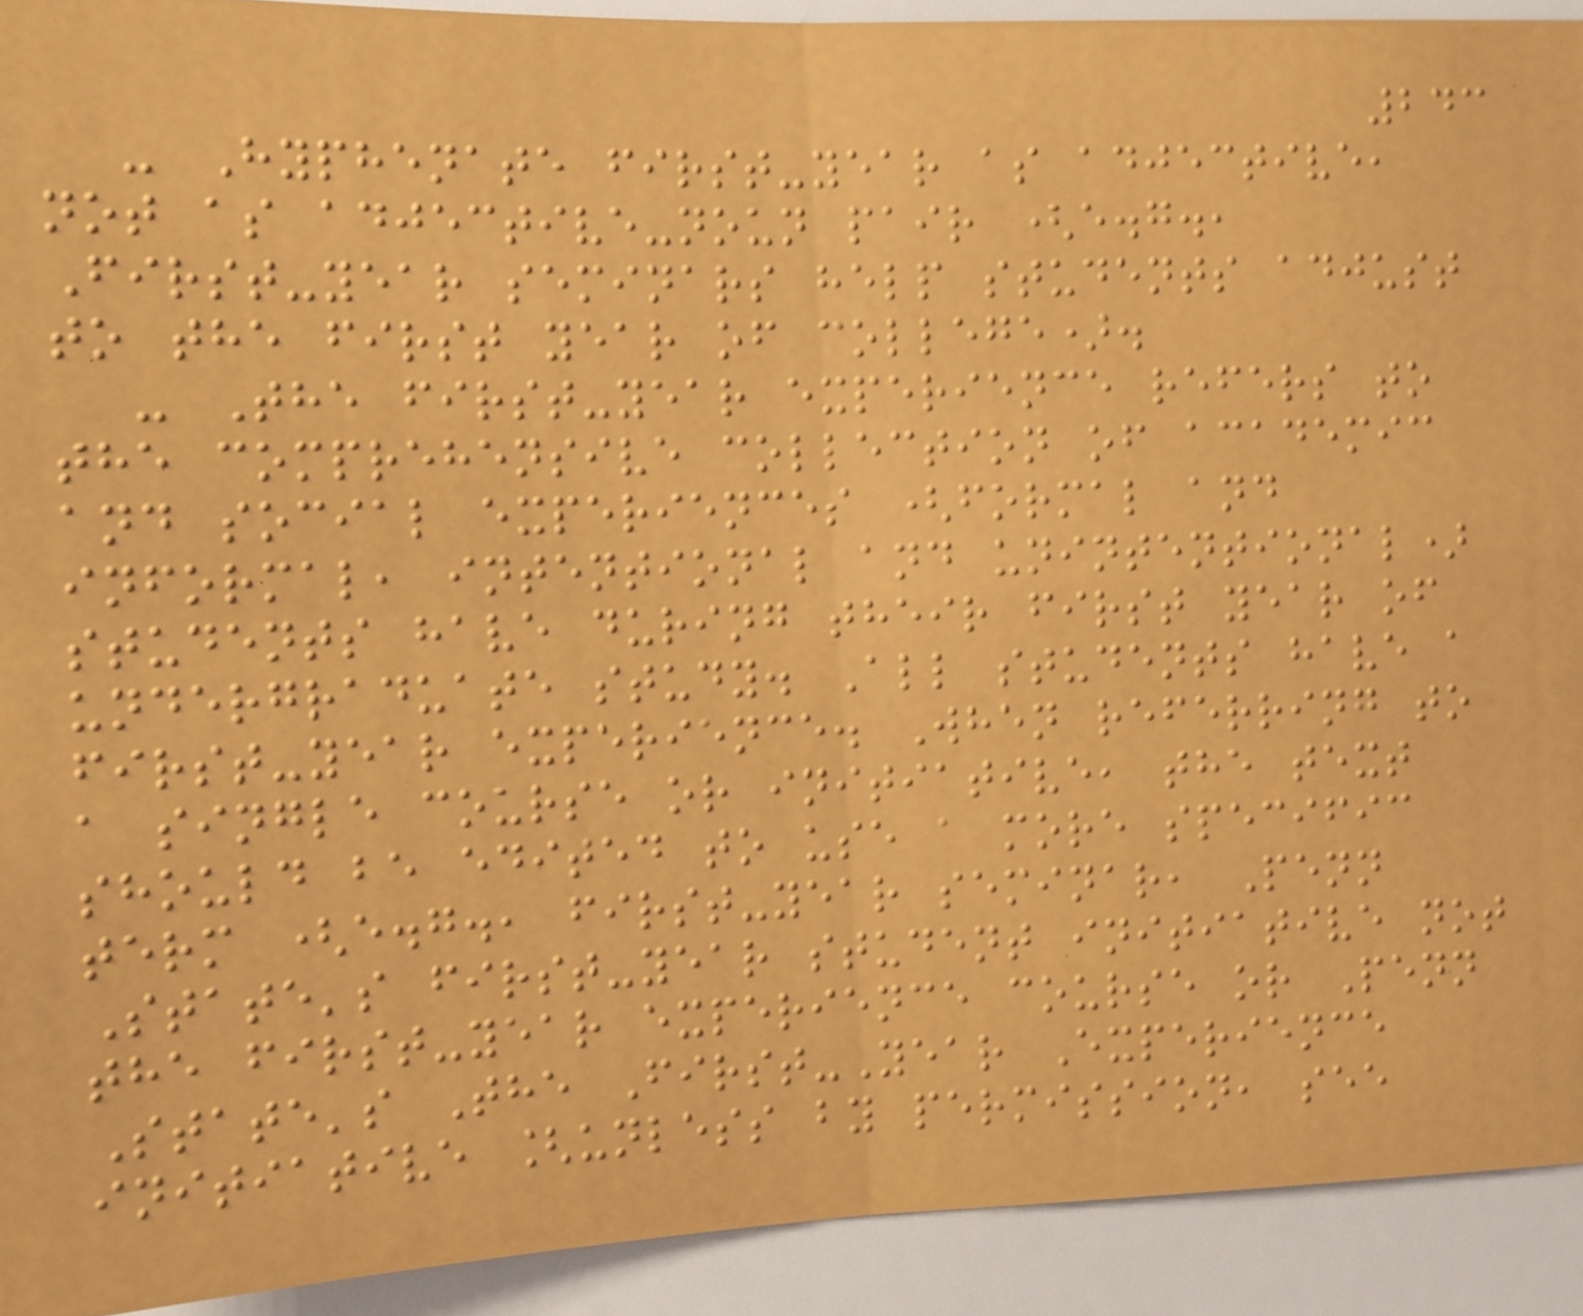243
- Hyphenate first-year as adjective,
not as adjective-noun pair (e.g.,
First-year seminars help students adjust
to the first year of college).
- The first-year experience refers to
the comprehensive collection of academic
and social experiences (formal and
informal, intentional and unintentional)
students have during their first year of
undergraduate study. All students have a
first-year experience. When referring to
a single course or initiative, the text
should be edited to use a more specific
term (e.g., first-year seminar, Penn
State's first-year student initiative not
the first-year experience course or Penn
State's The First-Year Experience
initiative [unless by permission, see
